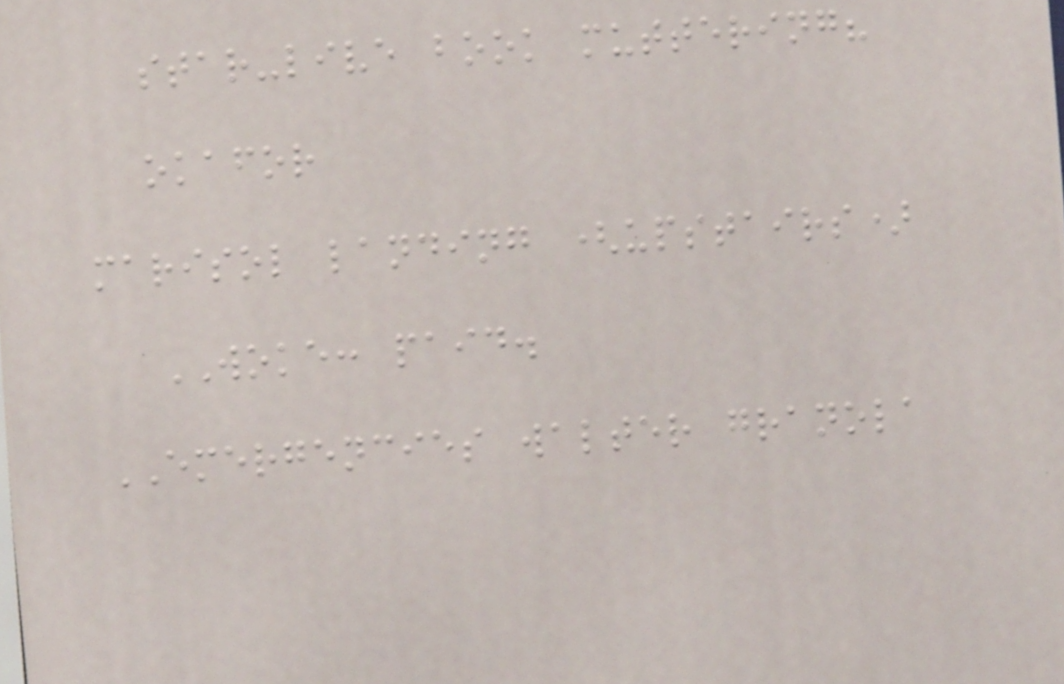star-live book muttering?
okafor
marisol landing (upstairs)
WOKE: paid.
EMERGENCIES walter granola
